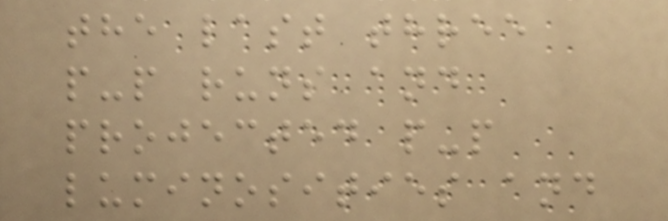the last three
p-p runs and
projected p-p
luminosities and
